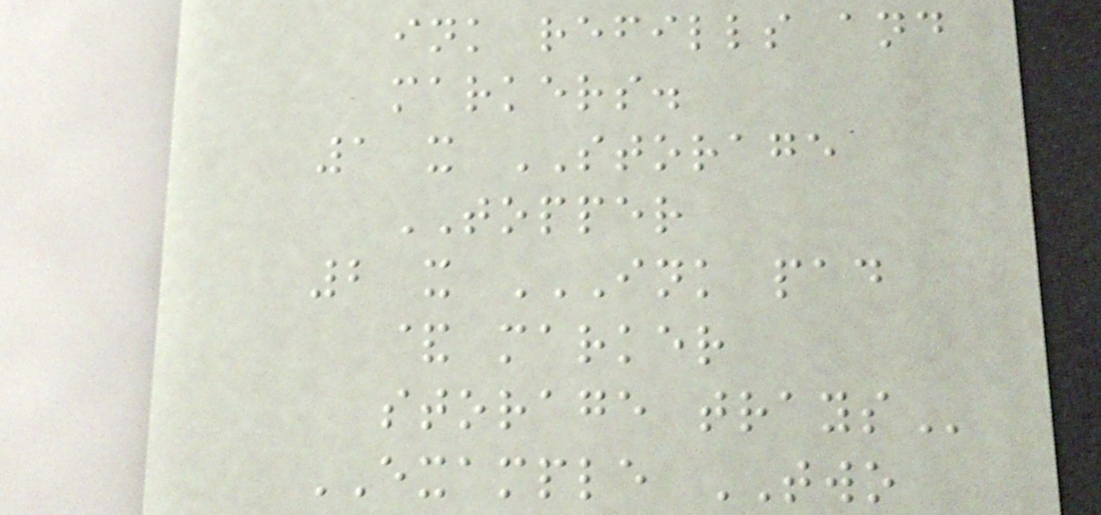ink refills and
markers.
1 x STORAGE
TOPPER
2 x INK PAD
& MARKER
STORAGE TRAYS
EXAMPLE TWO
